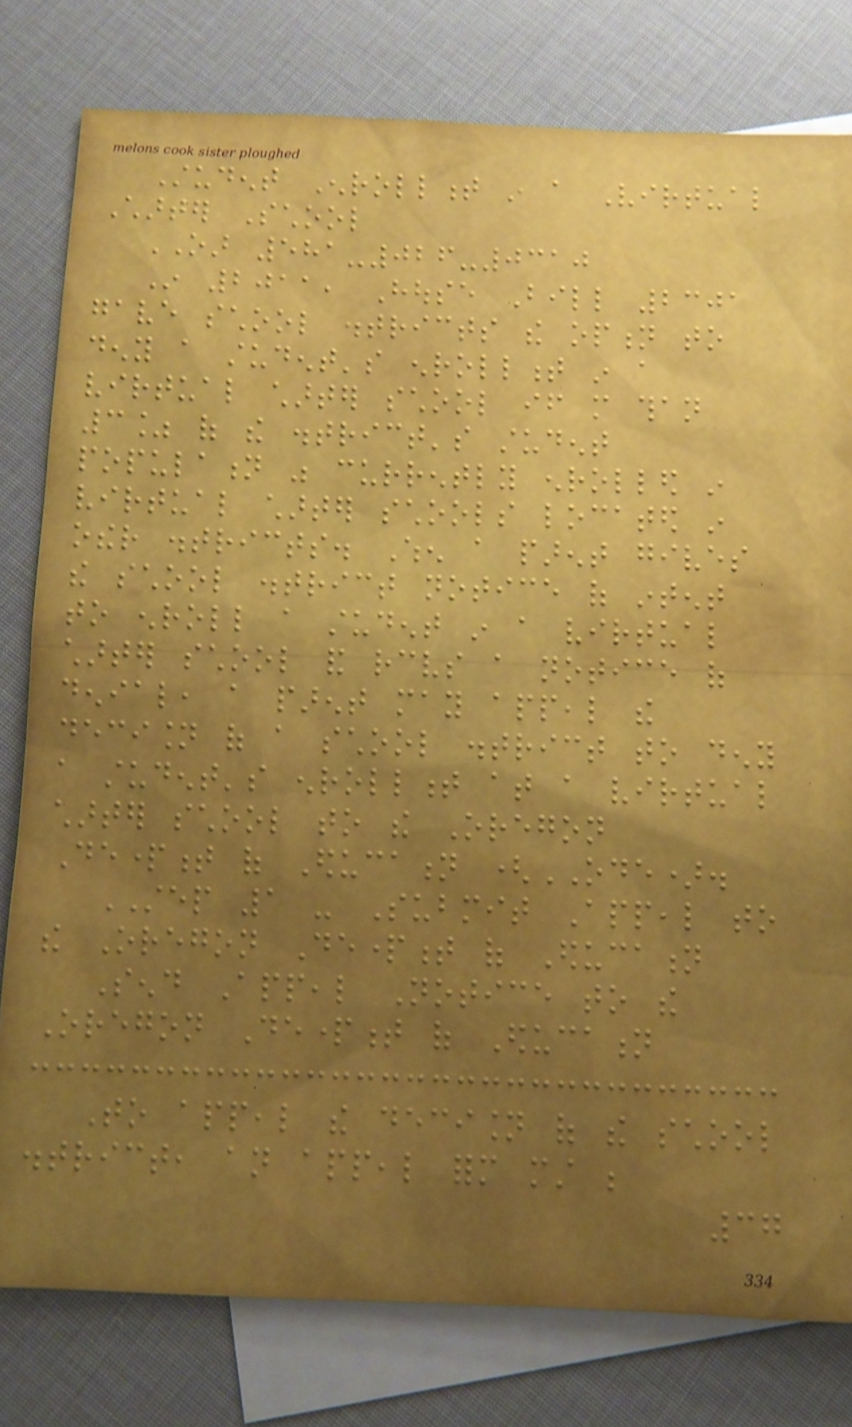Student Enrollment in a Virtual
Charter School
OAR 581-026-0310
In 2011, House Bill 2301
gave school districts the option to
deny a student's enrollment in a
virtual charter school if more than
3% of the district's student
population was currently enrolled in
virtual charter schools located in
other districts. When a parent gives
the school district notice of intent
to enroll a student in a virtual
charter school and receives a notice of
denial, a parent may appeal the
decision of a school district to deny
a student's enrollment at a virtual
charter school to the Oregon
Department of Education (ODE).
STEP 1 - Submit Appeal to
the Oregon Department of Education
Send Appeal Notice to the
Oregon Department of Education
To appeal the decision of the school
district, an appeal form must be
37
